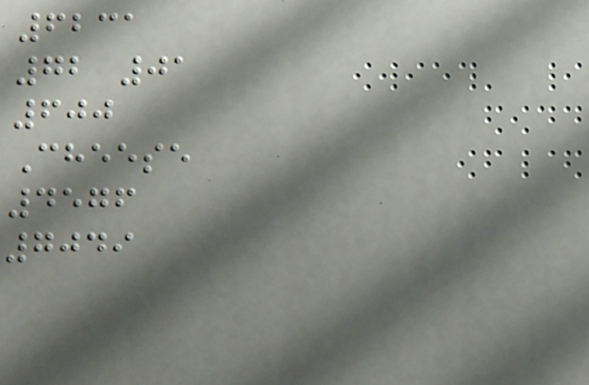6231
72 01
600
Cheese
4576
7049
